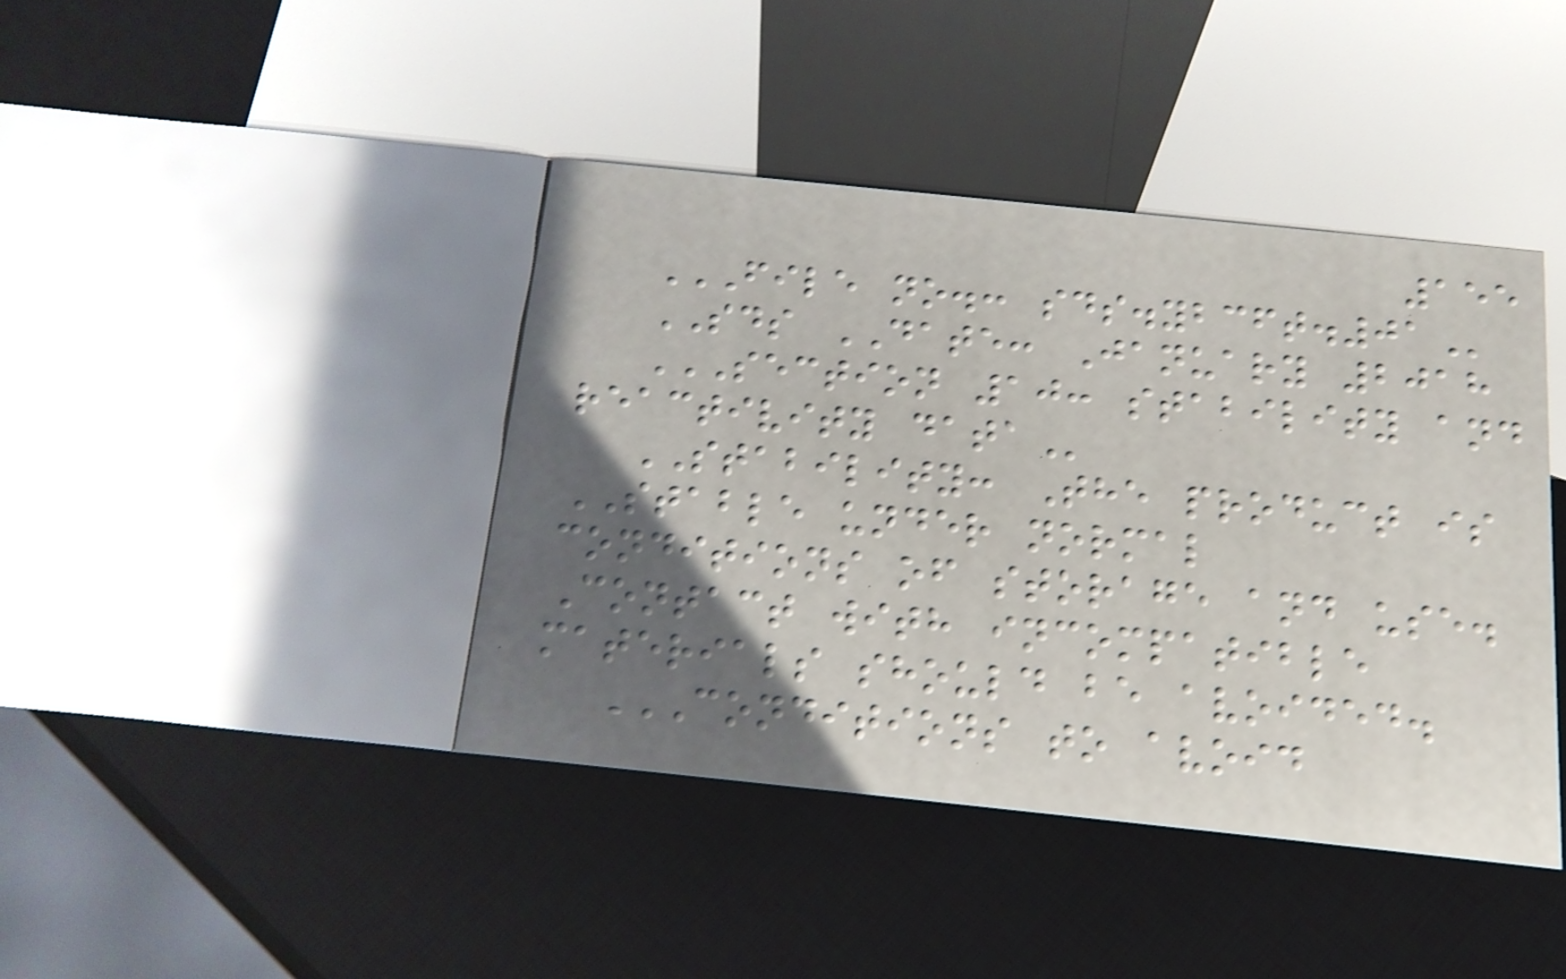155
FILE NO.: SDS.YBCFT.01
SDS DATE: January 2018
SECTION 10: STABILITY AND
REACTIVITY DATA
STABILITY: The product is
STABLE under normal
conditions of storage and use.
Contact with incompatible
materials should be avoided.
CONDITIONS TO AVOID
